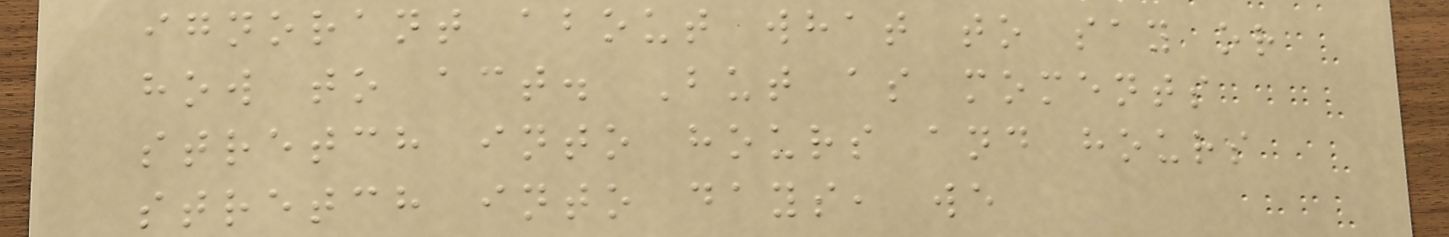ignorant about what to say or
how to act. But as moments
stretch into hours and hours
stretch into days, we
